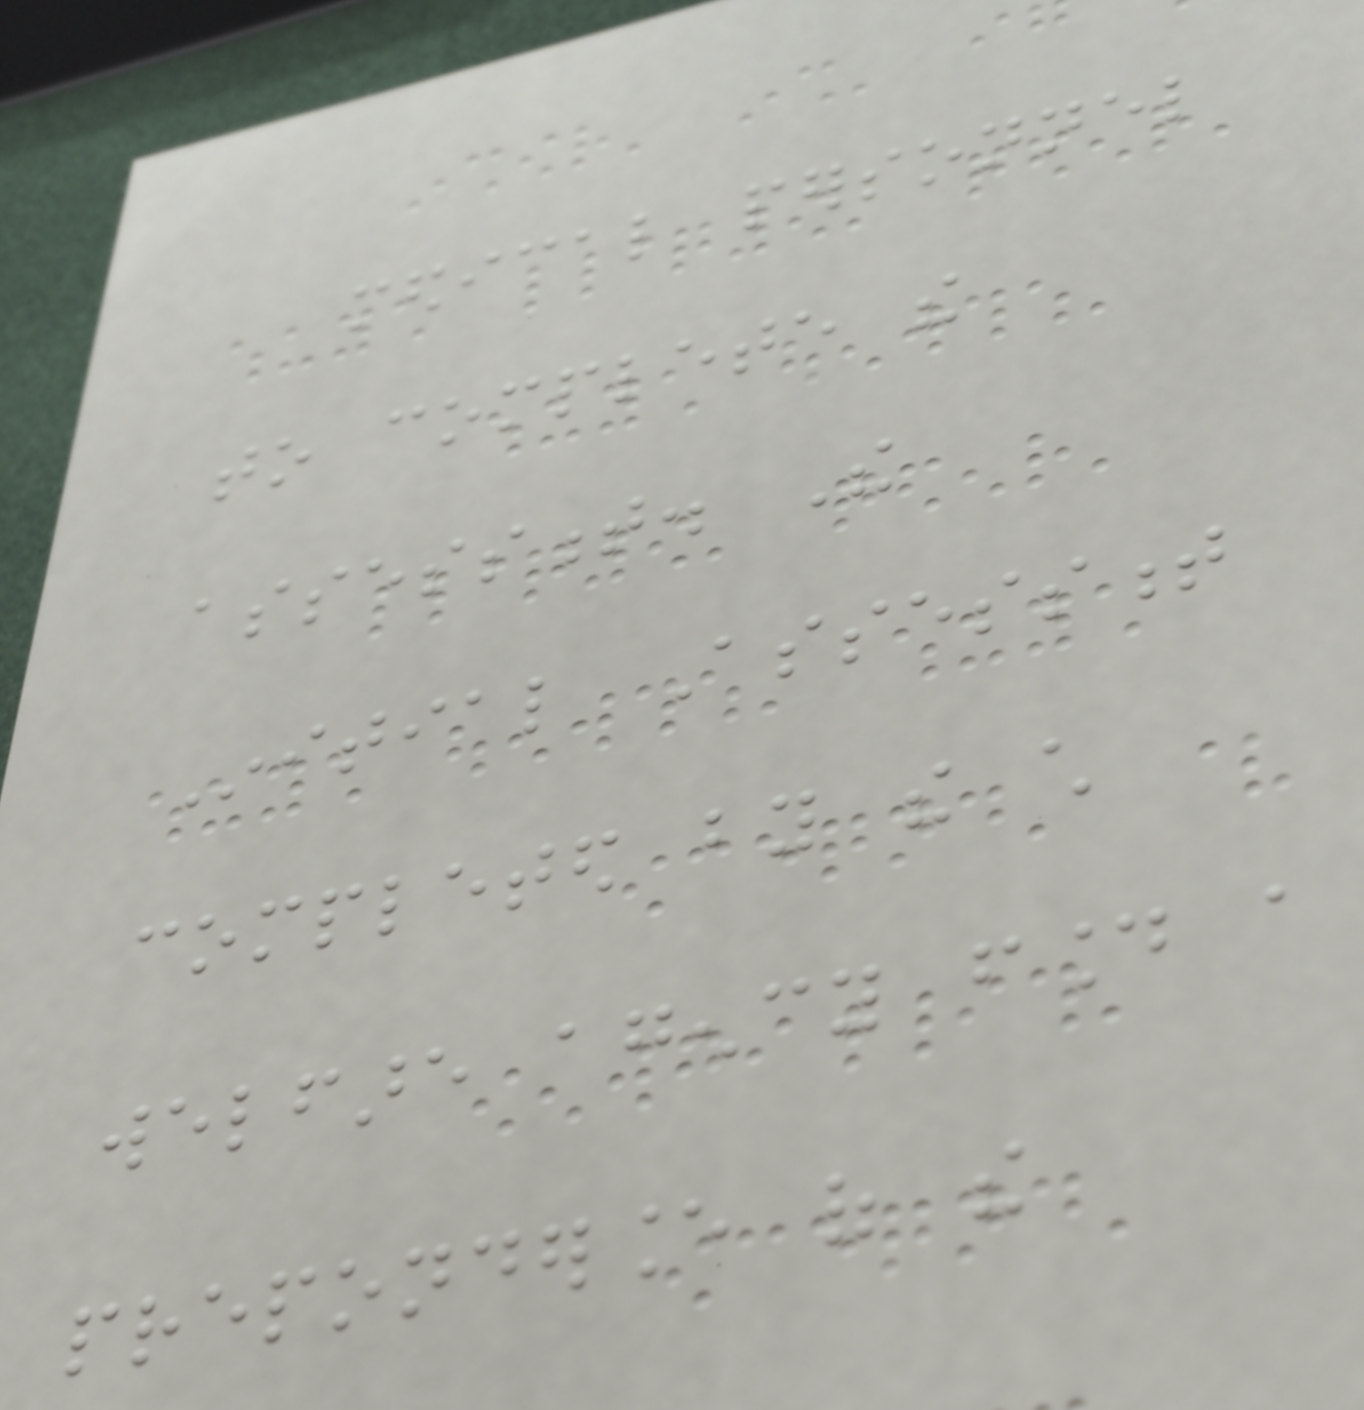medical personnel
to complete the
assessment. The
Initial Assessment
completed by the child
welfare agency found a
preponderance of the
